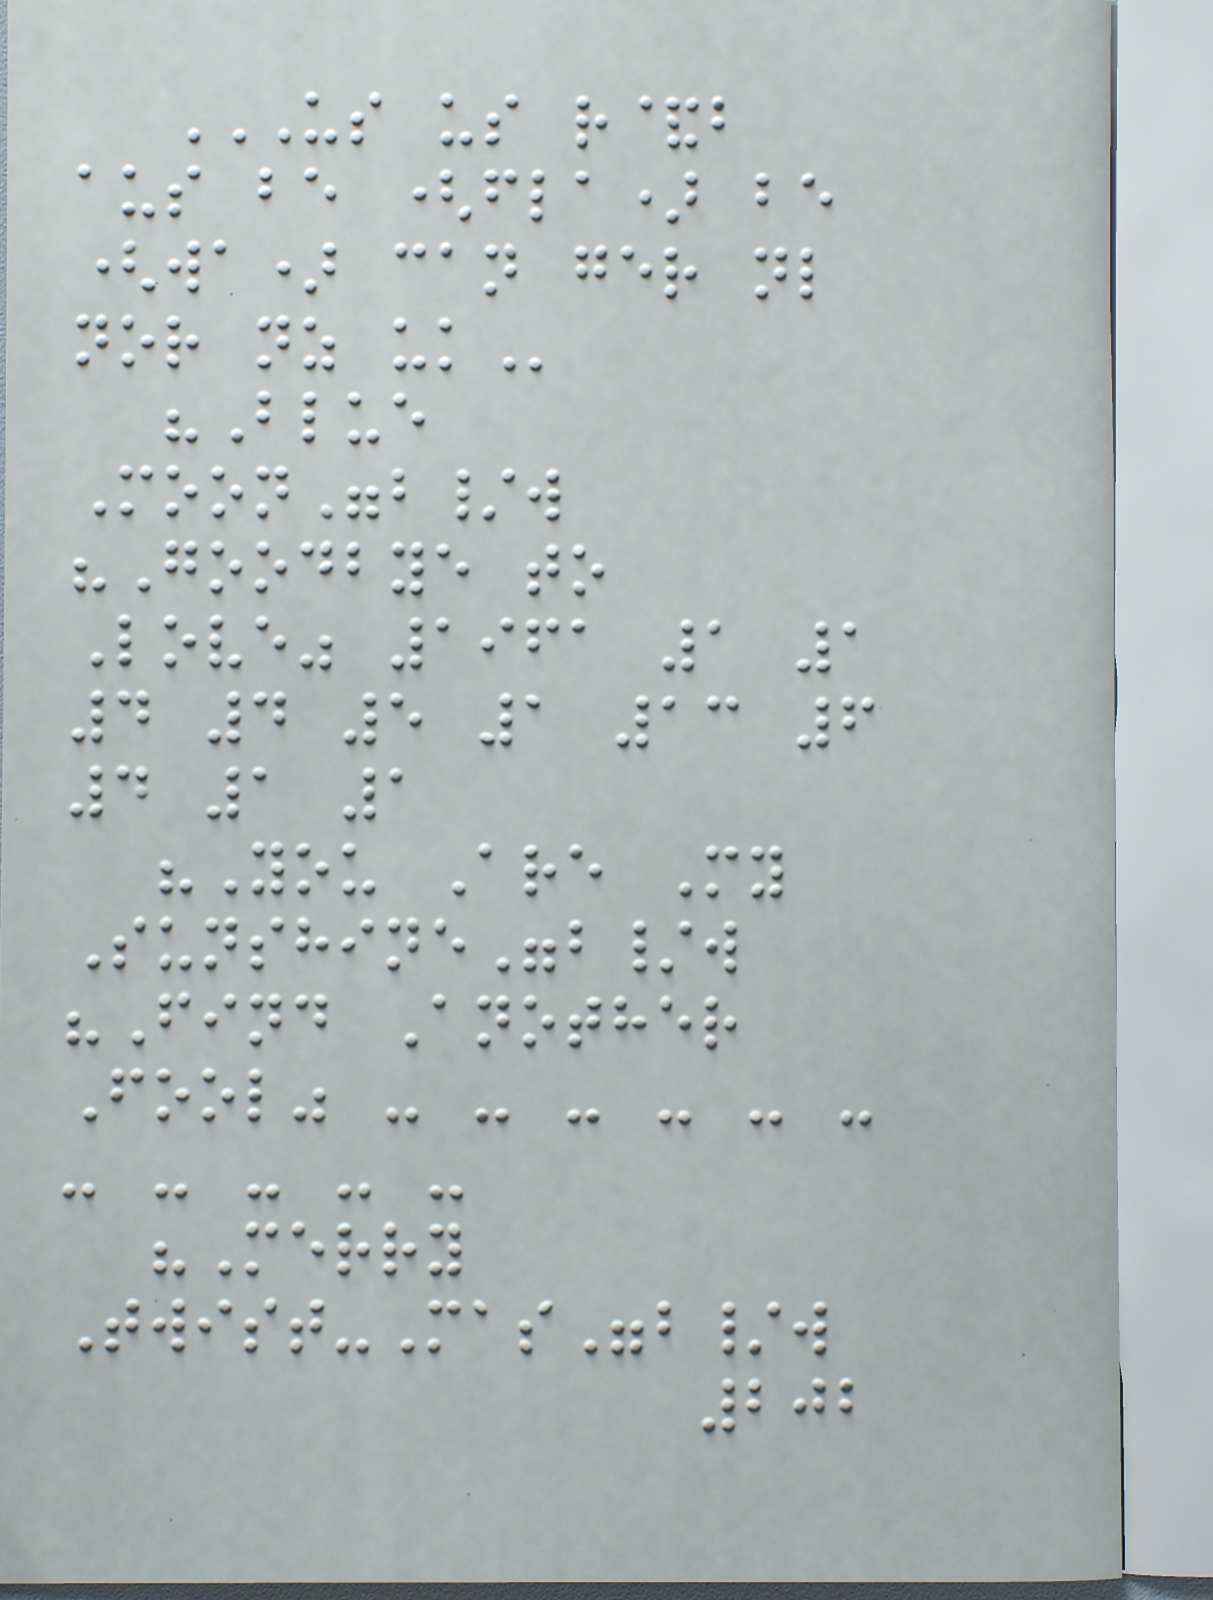US US R&B
AUS BE (FLA) BE
(WA) CAN GER NL
NOR NZ UK
"Blue
Moon"b/w
"Goodbye to
Love" 1961 1 1
4 4 5 1 13 6
4 1 1
"You Are My
Sunshine"b/w
"Find Another
Fool" - - - - - -
- - - - -
"Merry
Twist-Mas"b/w
202
